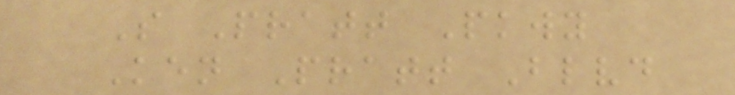S Pratt Pkwy
Ken Pratt Blvd
